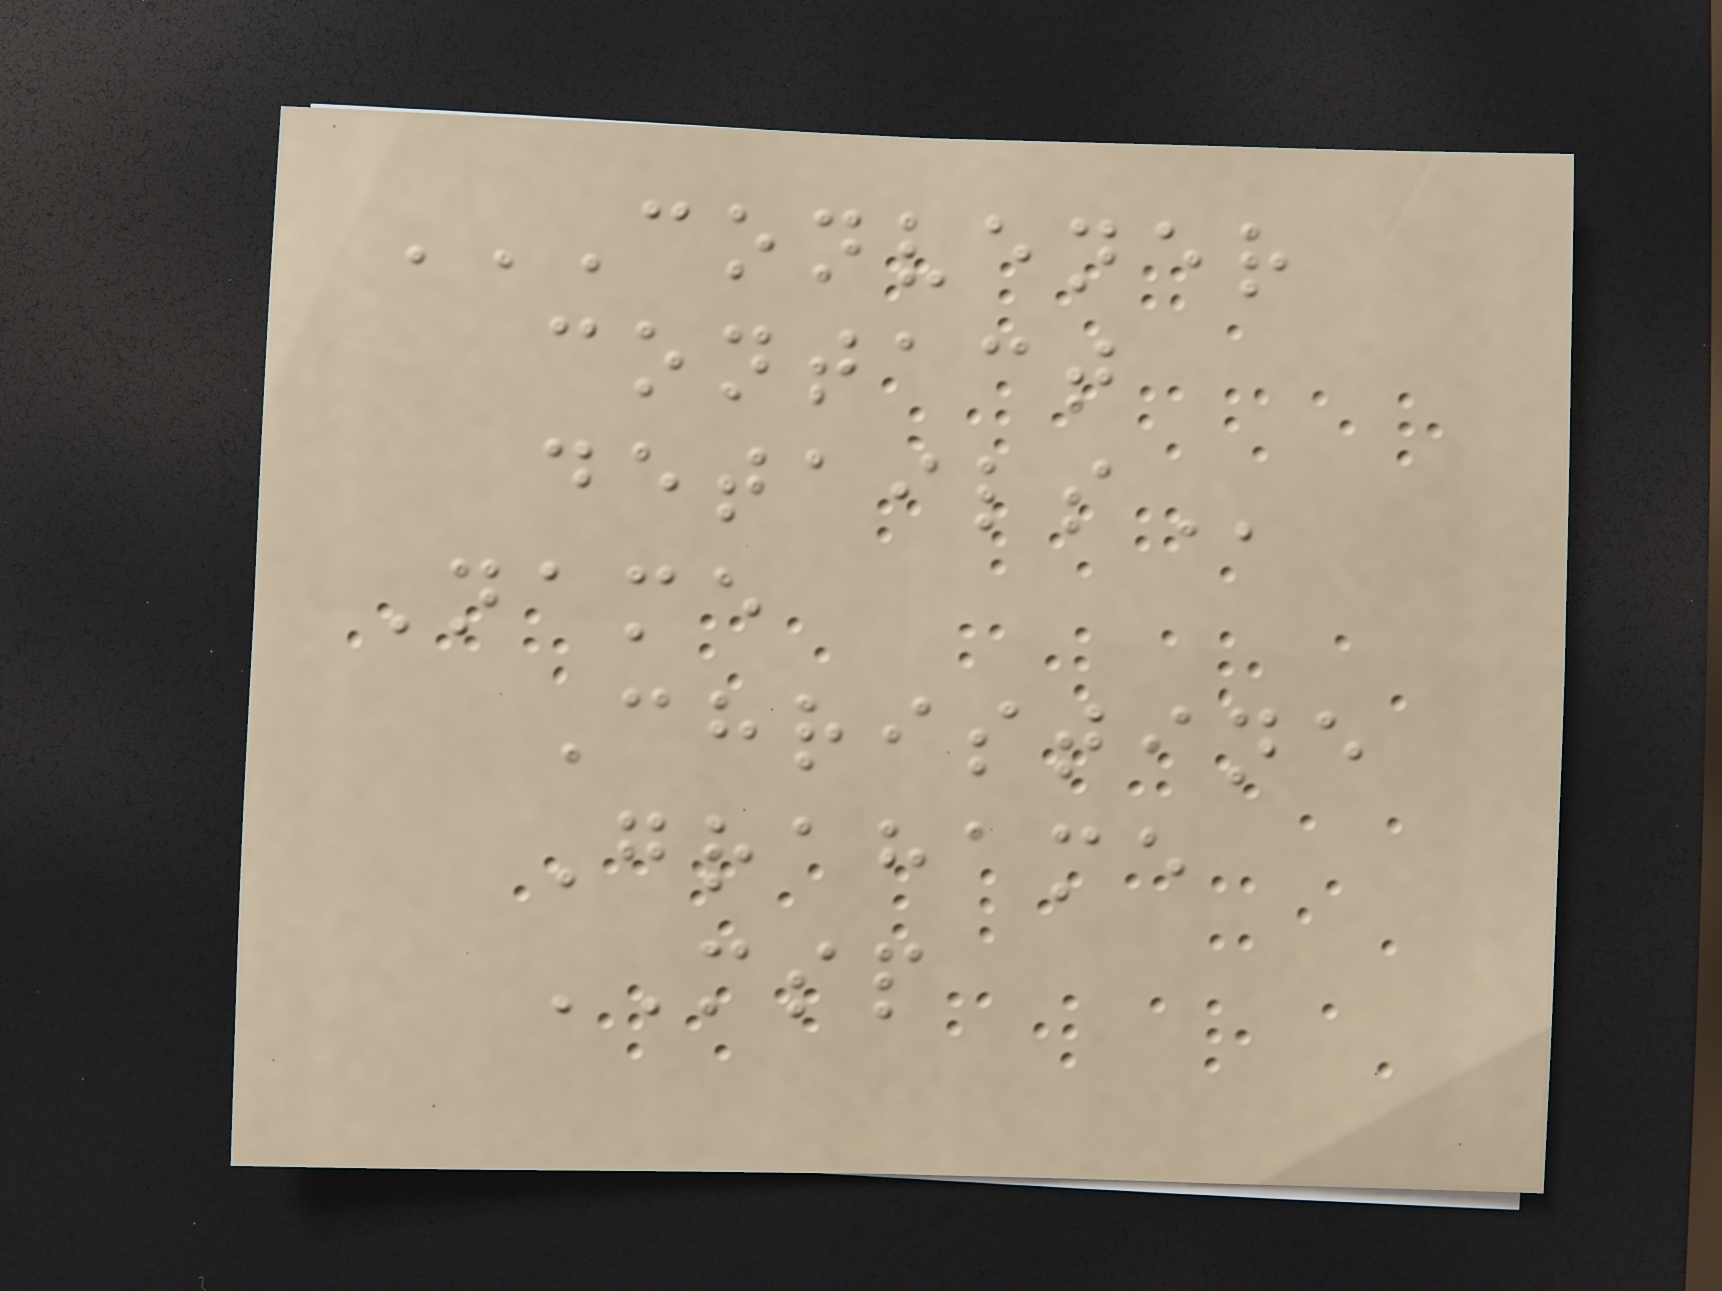CONVENER
CONTACT
DETAILS
Name
Christine
Grahame
MSP
